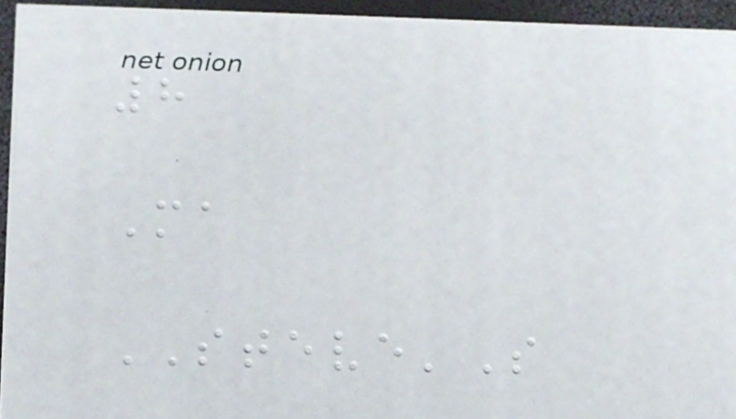8
Ma
STEVE'S
